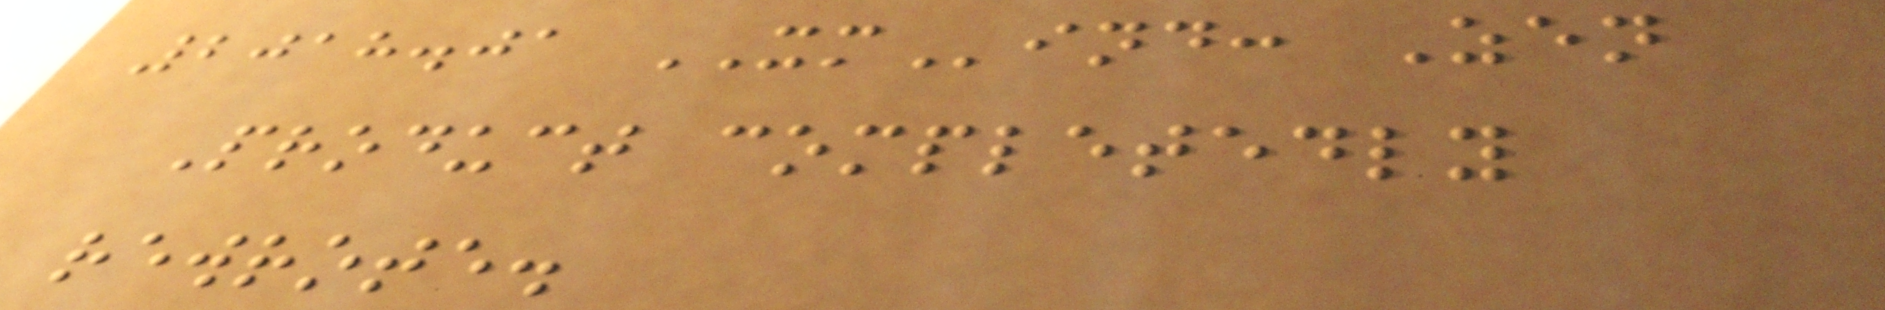2018.01 XMind: Zen
Product completedly
rewrote.
